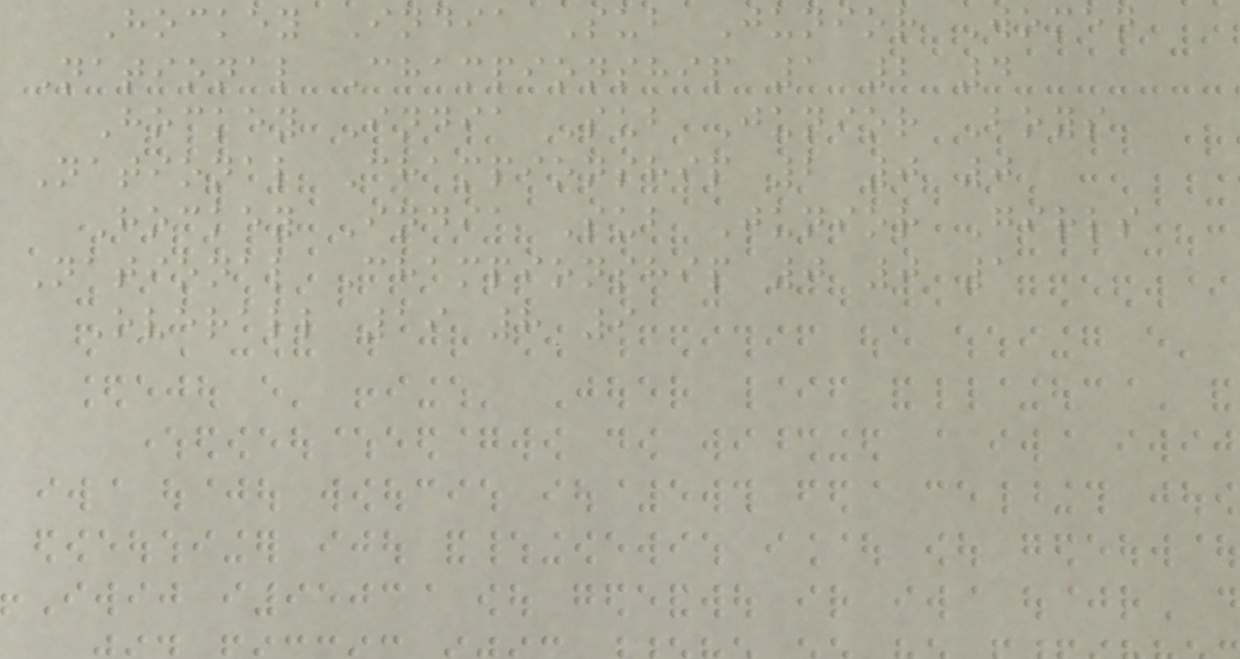Hockey India Sub Junior Women
National Championship 1 2 4
Hockey India Sub Junior Boys
National Championship 2 0 0
Hockey India Sub Junior Girls
National Championship 0 0 1
Overall 19 8 9
